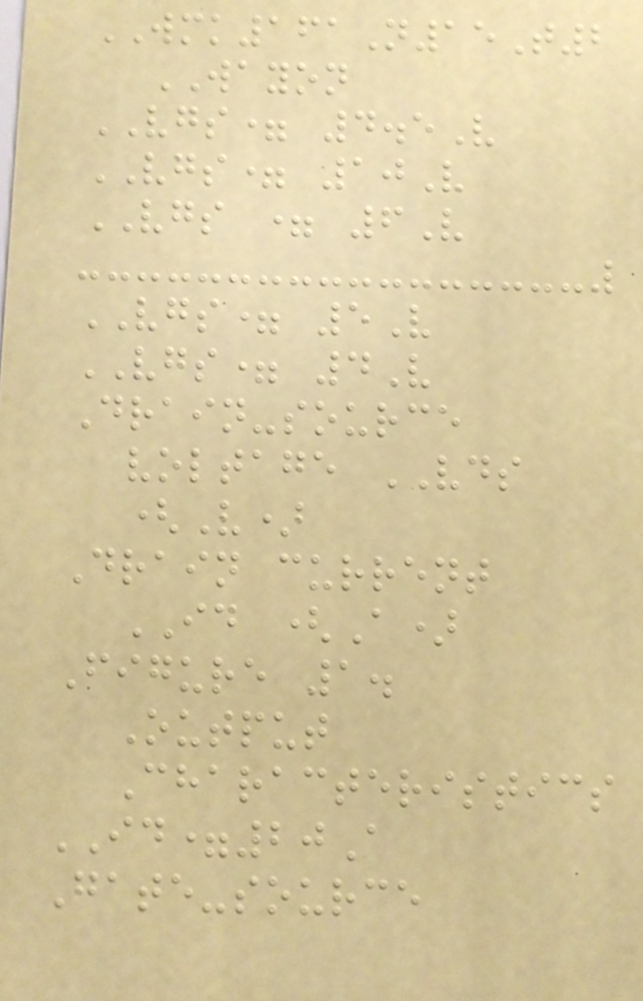WMK161N15T2
WAYON
VGS= 4.5V
VGS= 10V
VGS = 6V
VGS= 5V
VGS= 4V
Drain-source
voltage VDS
(V)
Drain current
ID (A)
Figure 1.
Output
Characteristics
ID=20A
Gate-source
